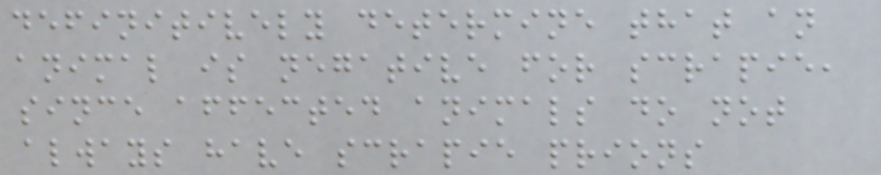definitively determine that an
animal is negative for scrapie,
since affected animals do not
always have scrapie prions
